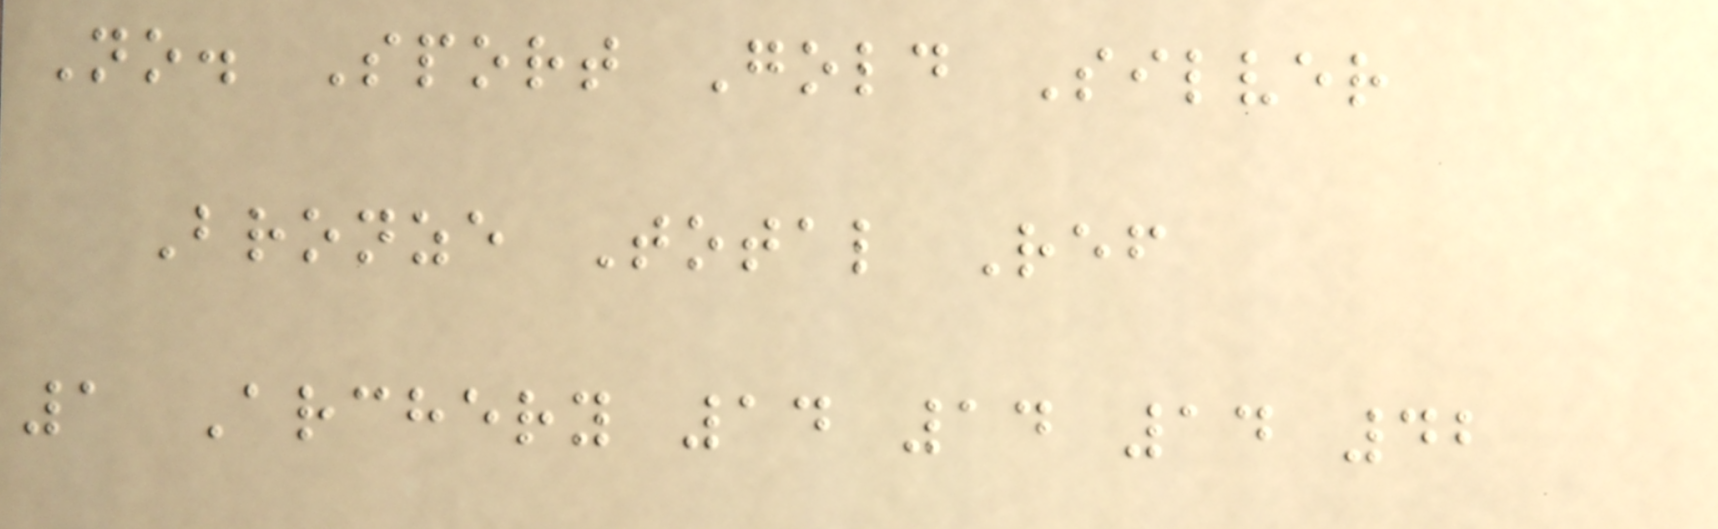No. Sport Gold Silver
Bronze Total Ref
1 Archery 14 14 14 42
